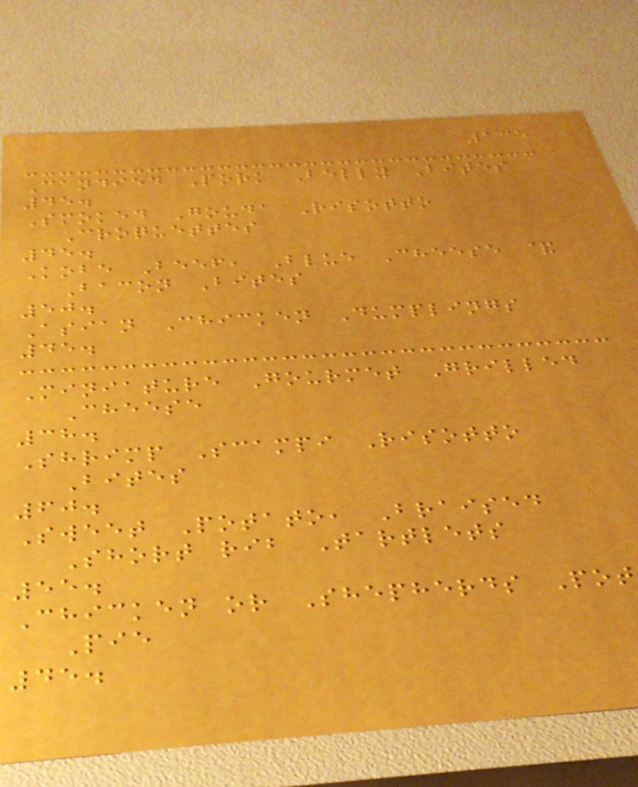135
Candied Pork Belly Bites
45.
Smoked Gouda Risotto
Croquettes
45.
Kobe Beef, Blue Cheese &
Bacon Bites
50.
Asian Chicken Dumplings
45.
Miniature Gourmet Grilled
Cheese
38.
Shrimp Scampi Risotto
Bites
60.
Sweet Potato, Braised
Short rib Tartlets
55.
Chicken or Shepherds Pot
Pie
45.
